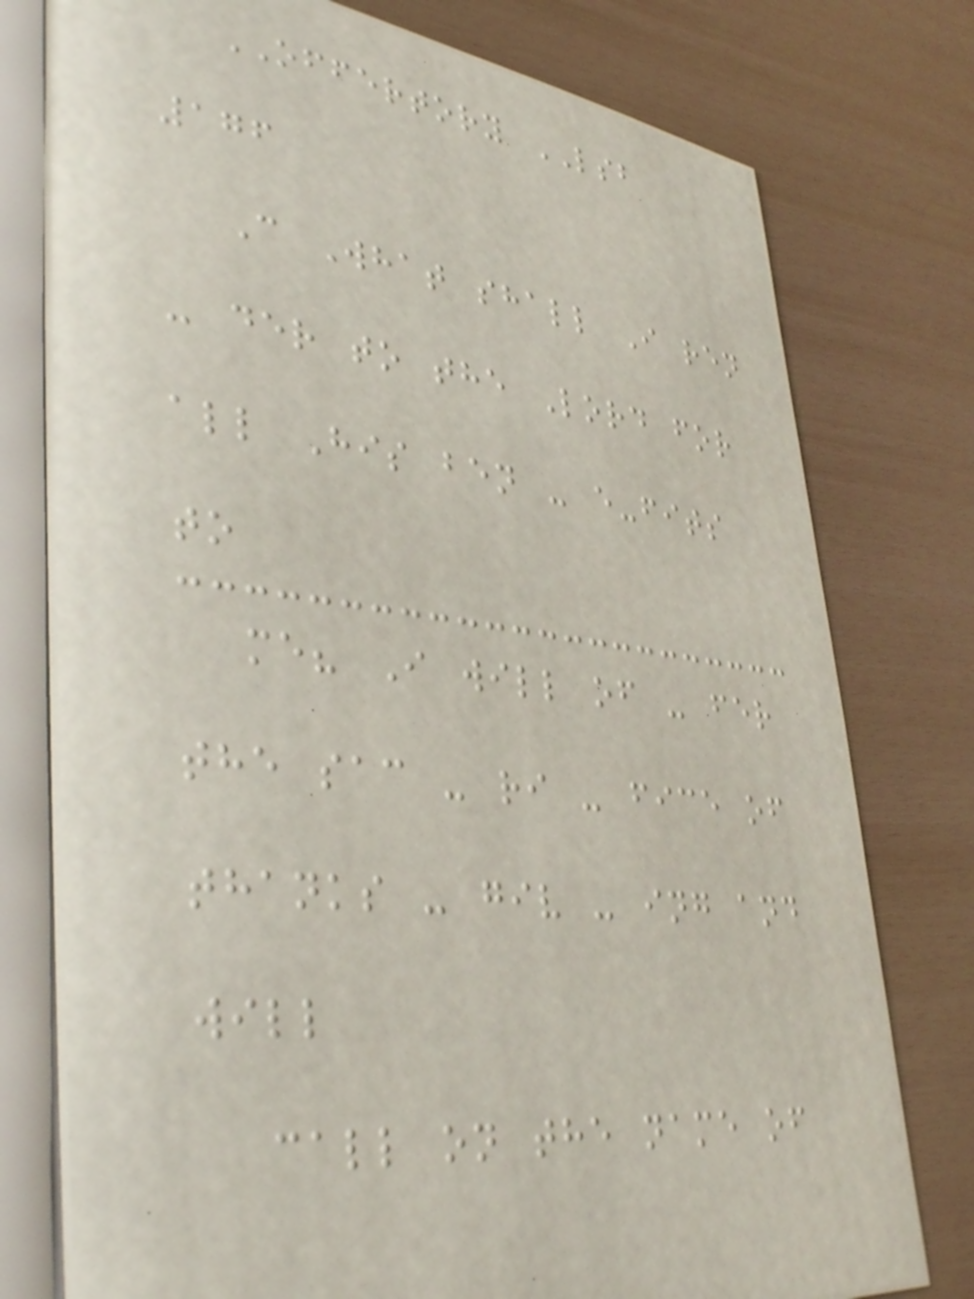OFFERTORY LSB
176
C What shall I ren
- der to the Lord for
all His ben - e-fits
to
me? I will of - fer
the sac - ri - fice of
thanks - giv - ing and
will
call on the name of
